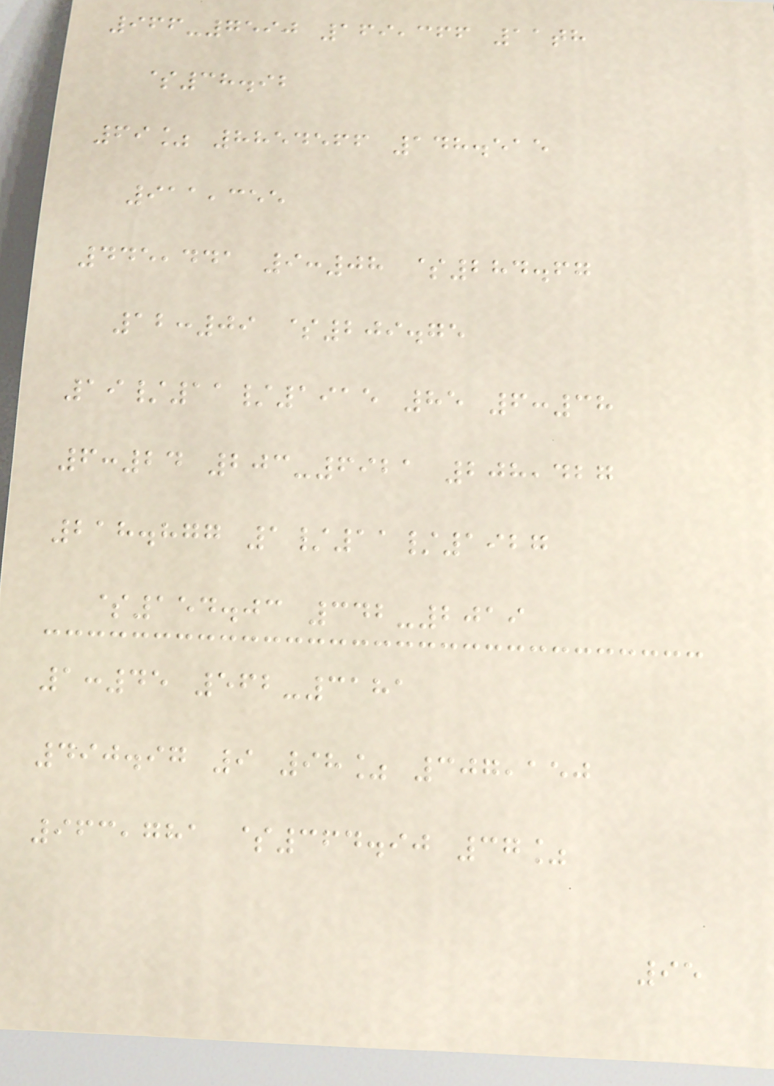966-7590 169,366 11th
$38.92
69% 8854566 148.515
911,355
445,441 9:08 $284.67
12:09 $209.75
19/11/1915 85 6:38
6:24 203-6921 208,427
218.877 1/11/1927
$154.03 342-2019
1:45 562-3181
490.97 9 98% 307,150
963,781 $364.90 37%
95
